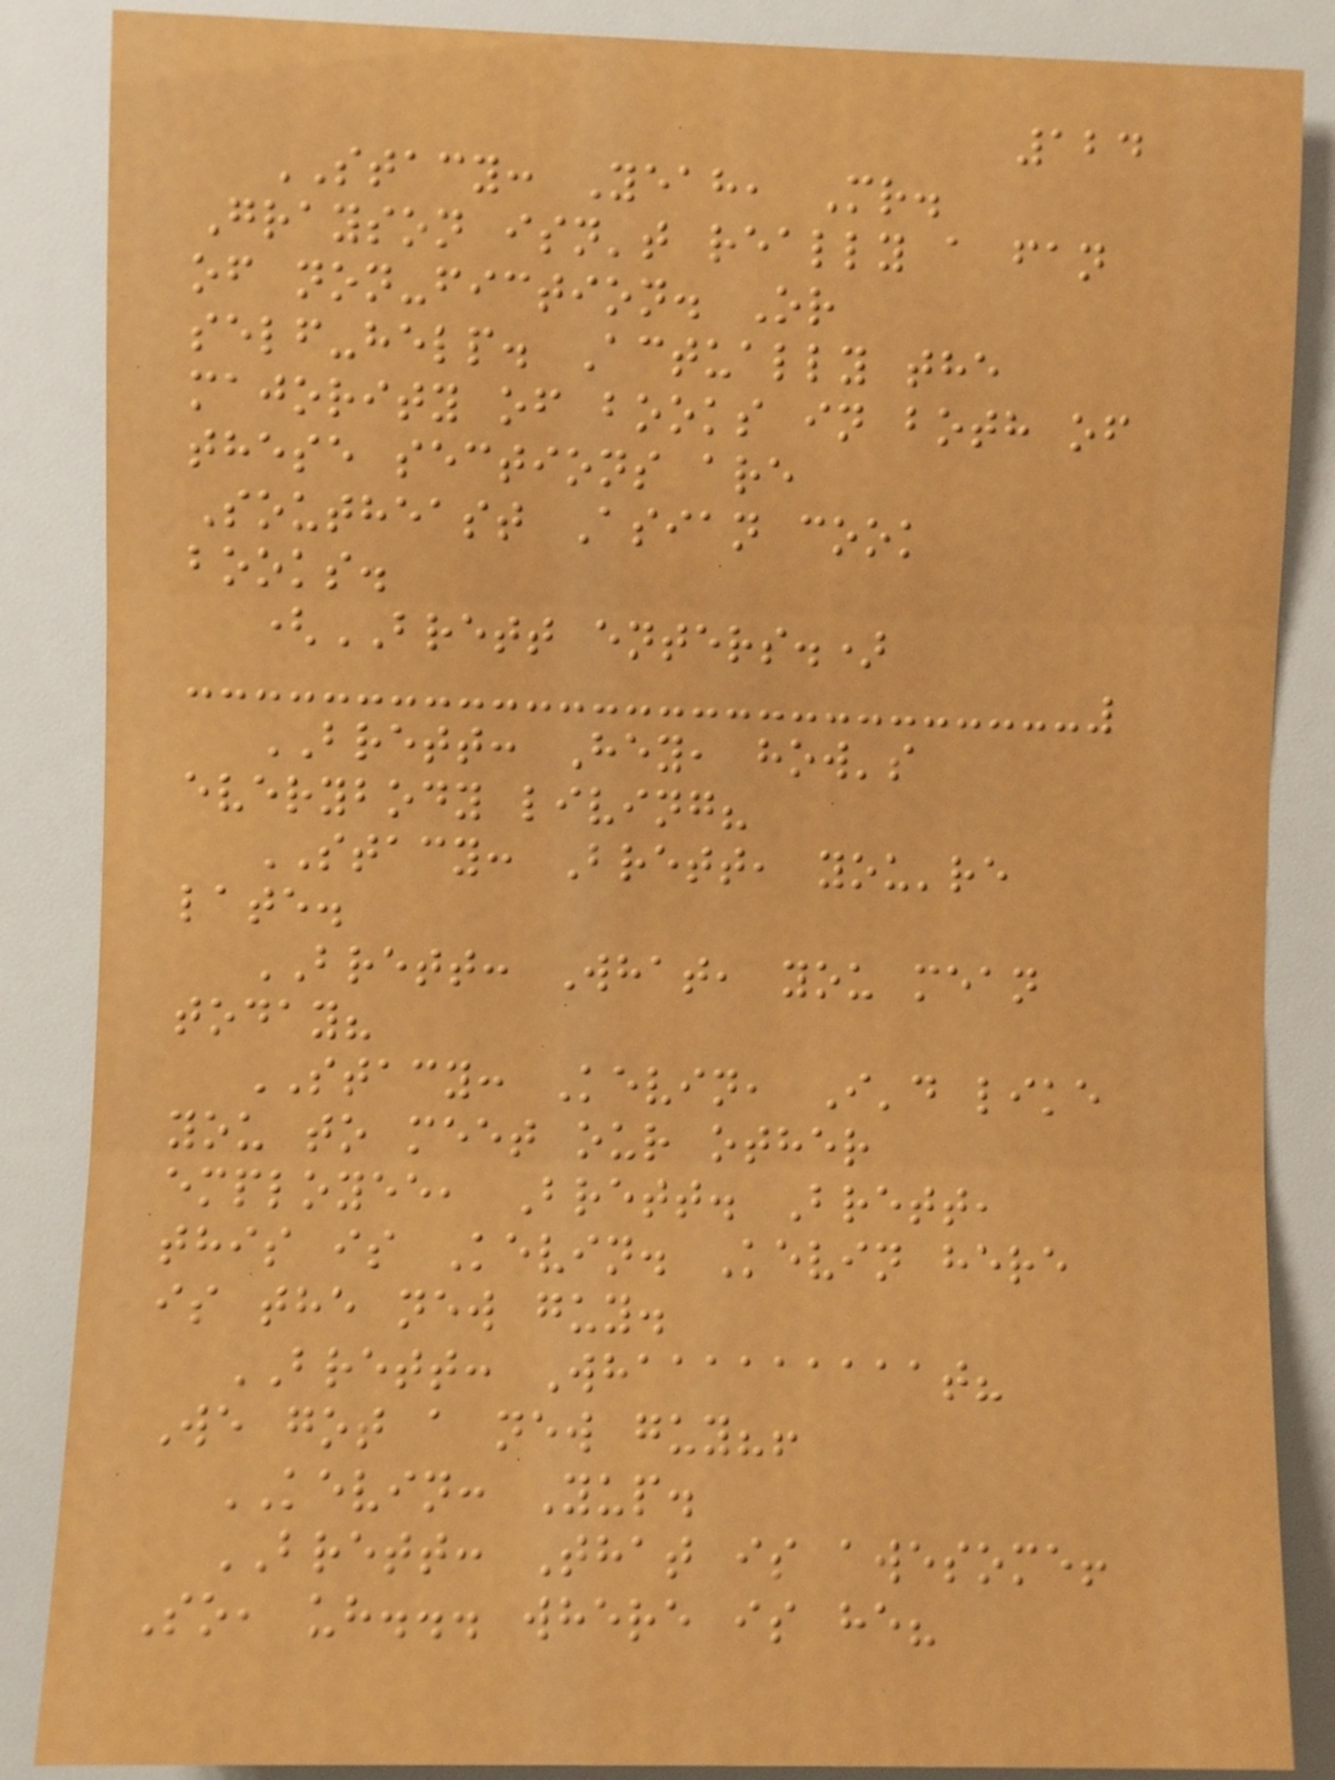124
STACY: Yeah, Mr.
Grayson isn't really a fan
of non-fiction. Or
self-help. Actually the
majority of books in both of
these sections are
Southeast Asian cook
books.
(BRETT enters.)
BRETT: Hey, how's
everybody living?
STACY: Brett, you're
late.
BRETT: What, you mean
today?
STACY: Kevin, I'd like
you to meet our other
employee, Brett. Brett,
this is Kevin. Kevin here
is the new guy.
BRETT: Whaaaaaaaaat?
We got a new guy?!
KEVIN: Yup.
BRETT: That is awesome!
So, uh... where is he?
